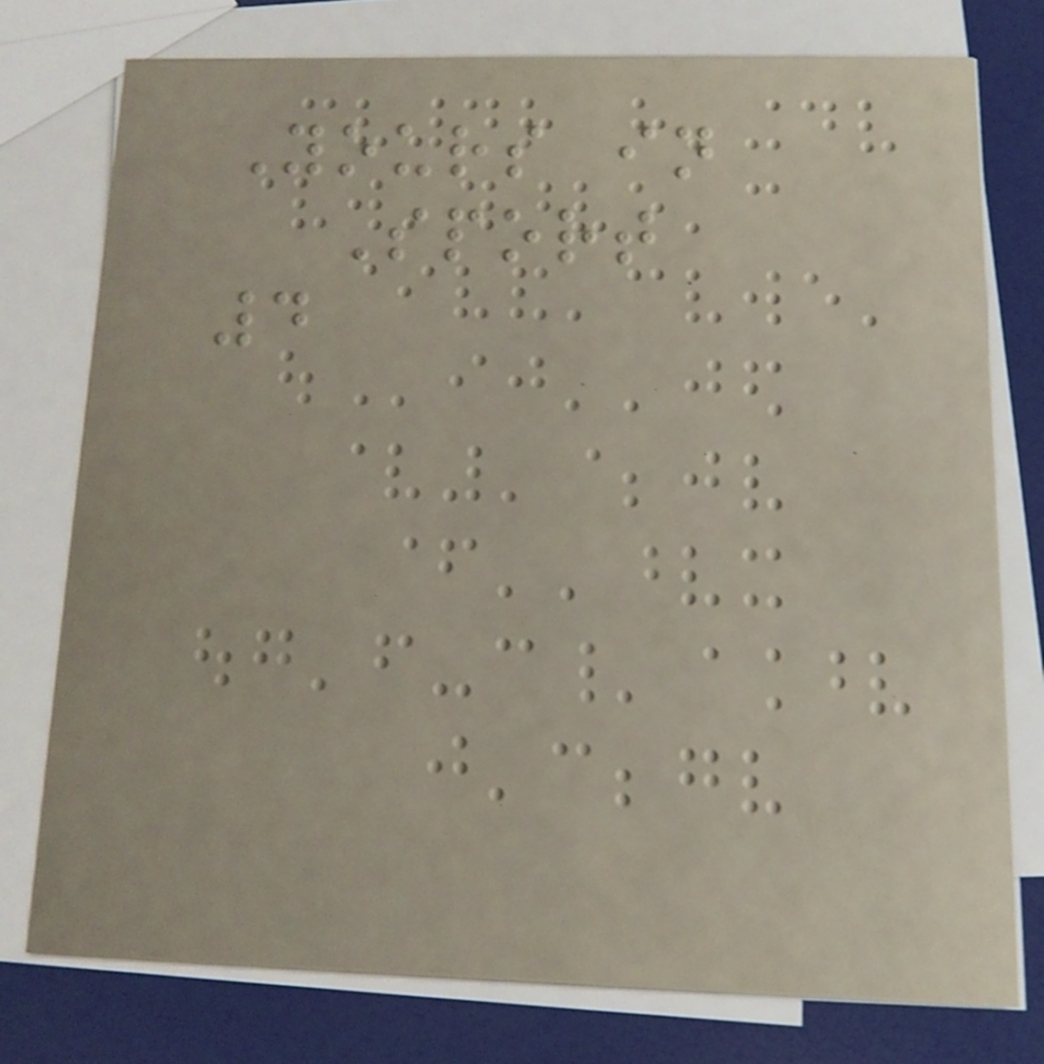Yours in
Sport
4
